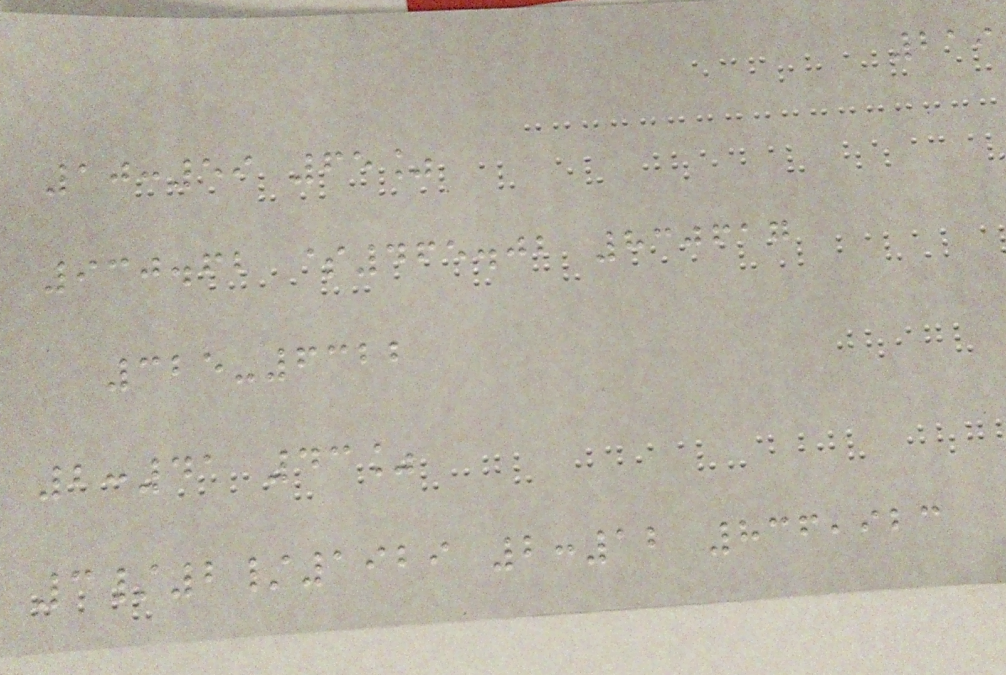219
10:59 65%
930.62 $465.02 830617
325-6322
2:41 43%
3/2/1929 2:12 836,923
